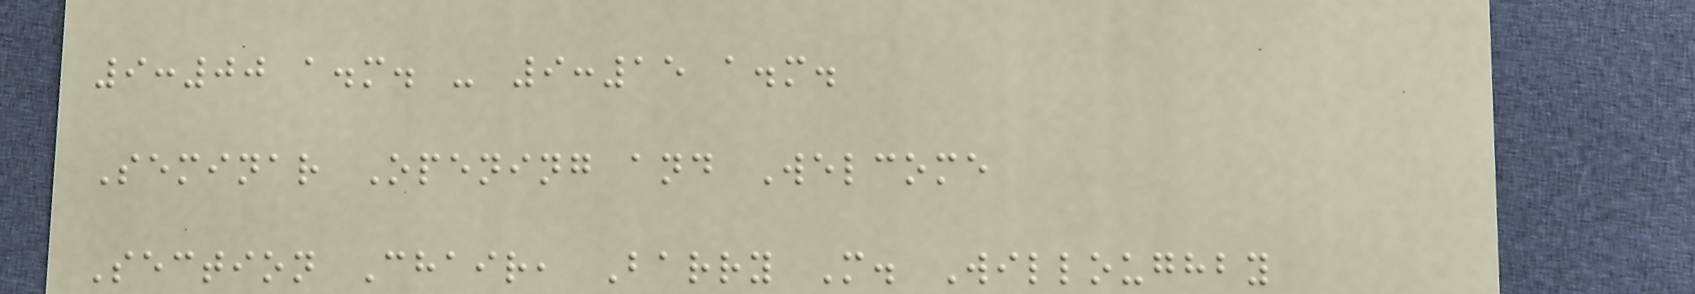9:00 a.m. - 9:15 a.m.
Seminar Opening and Welcome
Section Chair, Barry M. Willoughby
